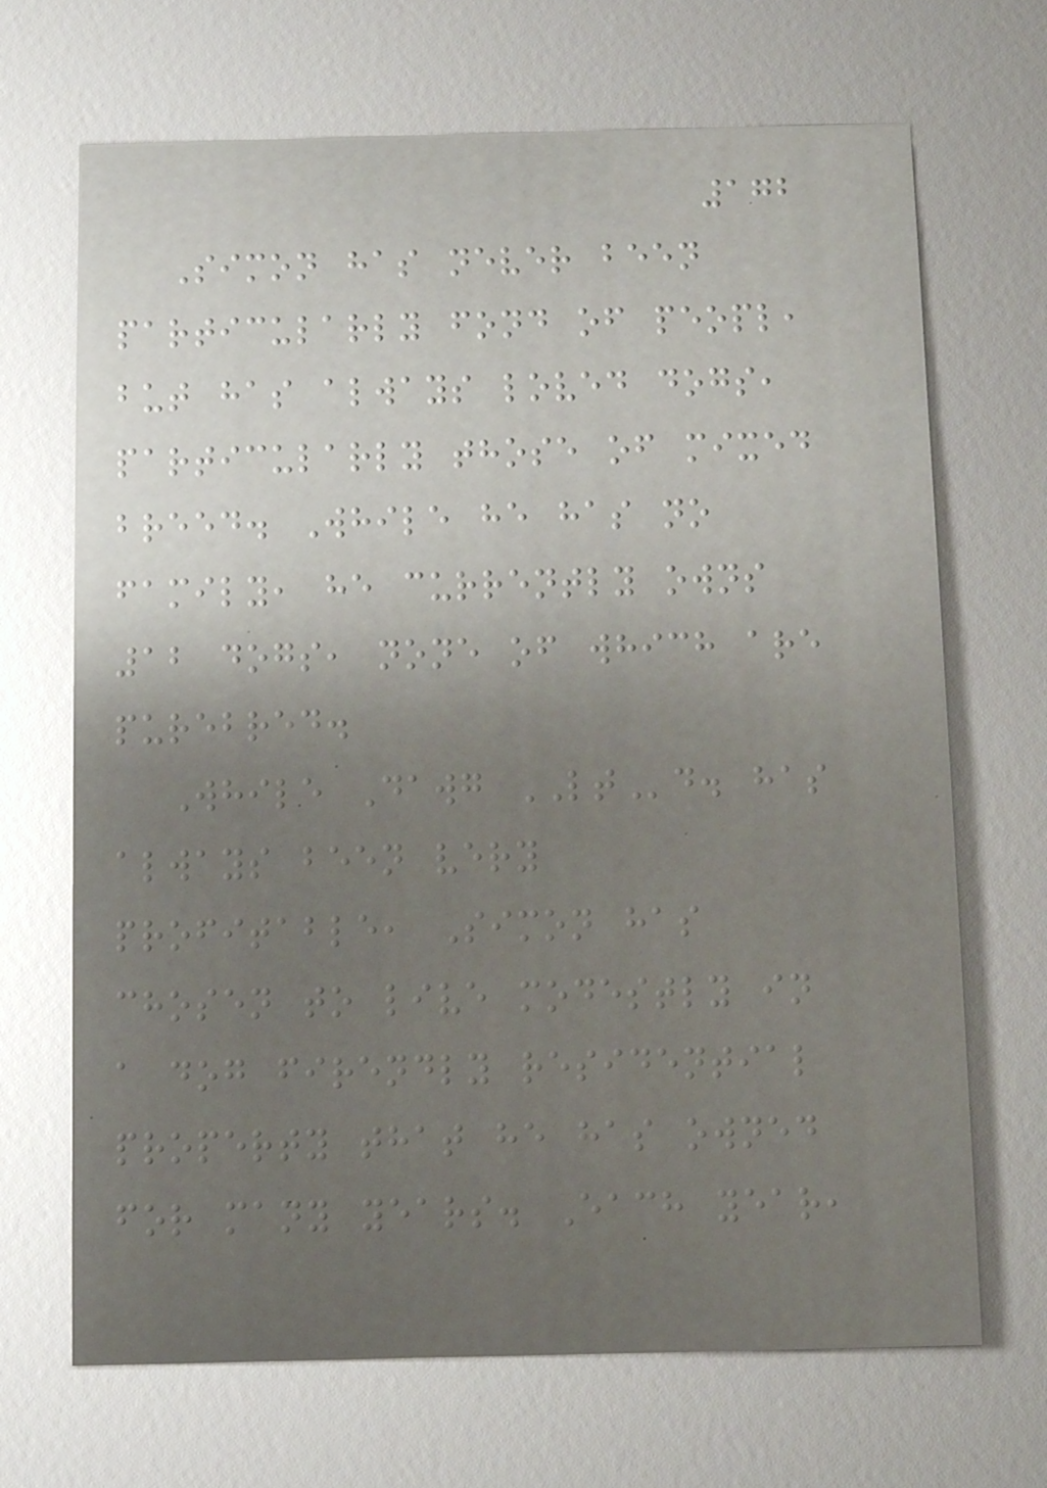172
Simon has never been
particularly fond of peopl,
but has always loved dogs,
particularly those of mixed
breed. While he has no
family, he currently owns
12 dogs, none of which are
purebred.
While Dawg LTd. has
always been very
profitable, Simon has
chosen to live modestly in
a dog firendly residential
property that he has owned
for many years. Each year,
